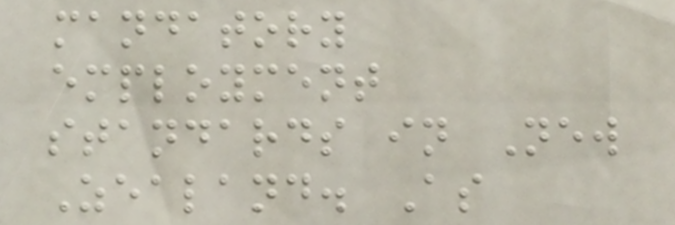mandatory
employment
standards in New
Zealand. As
